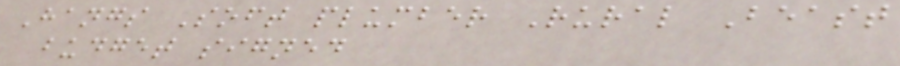Hangs Soft plumber Rural Beast
budget signed
